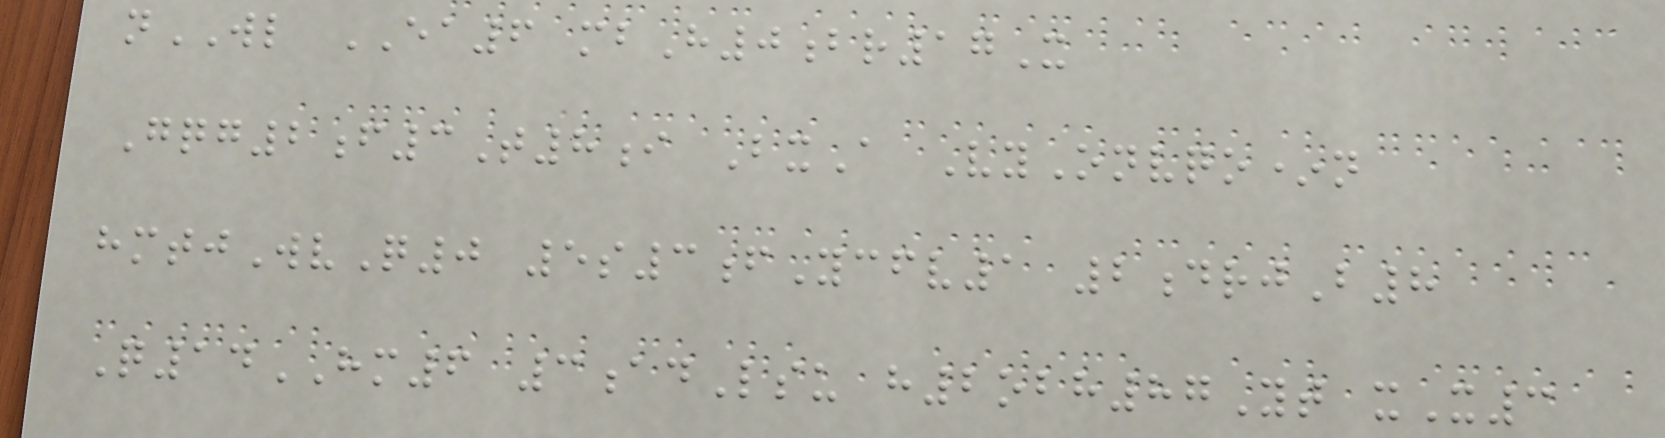nWL EA6 mbH0br17X
Gqg2f3T8i BxA VyOnvqo*n
hmtjWvQ0 5s3fYcfv1 2drjB8
Q14HM6 3adLsu h2obh87Yt xX3
